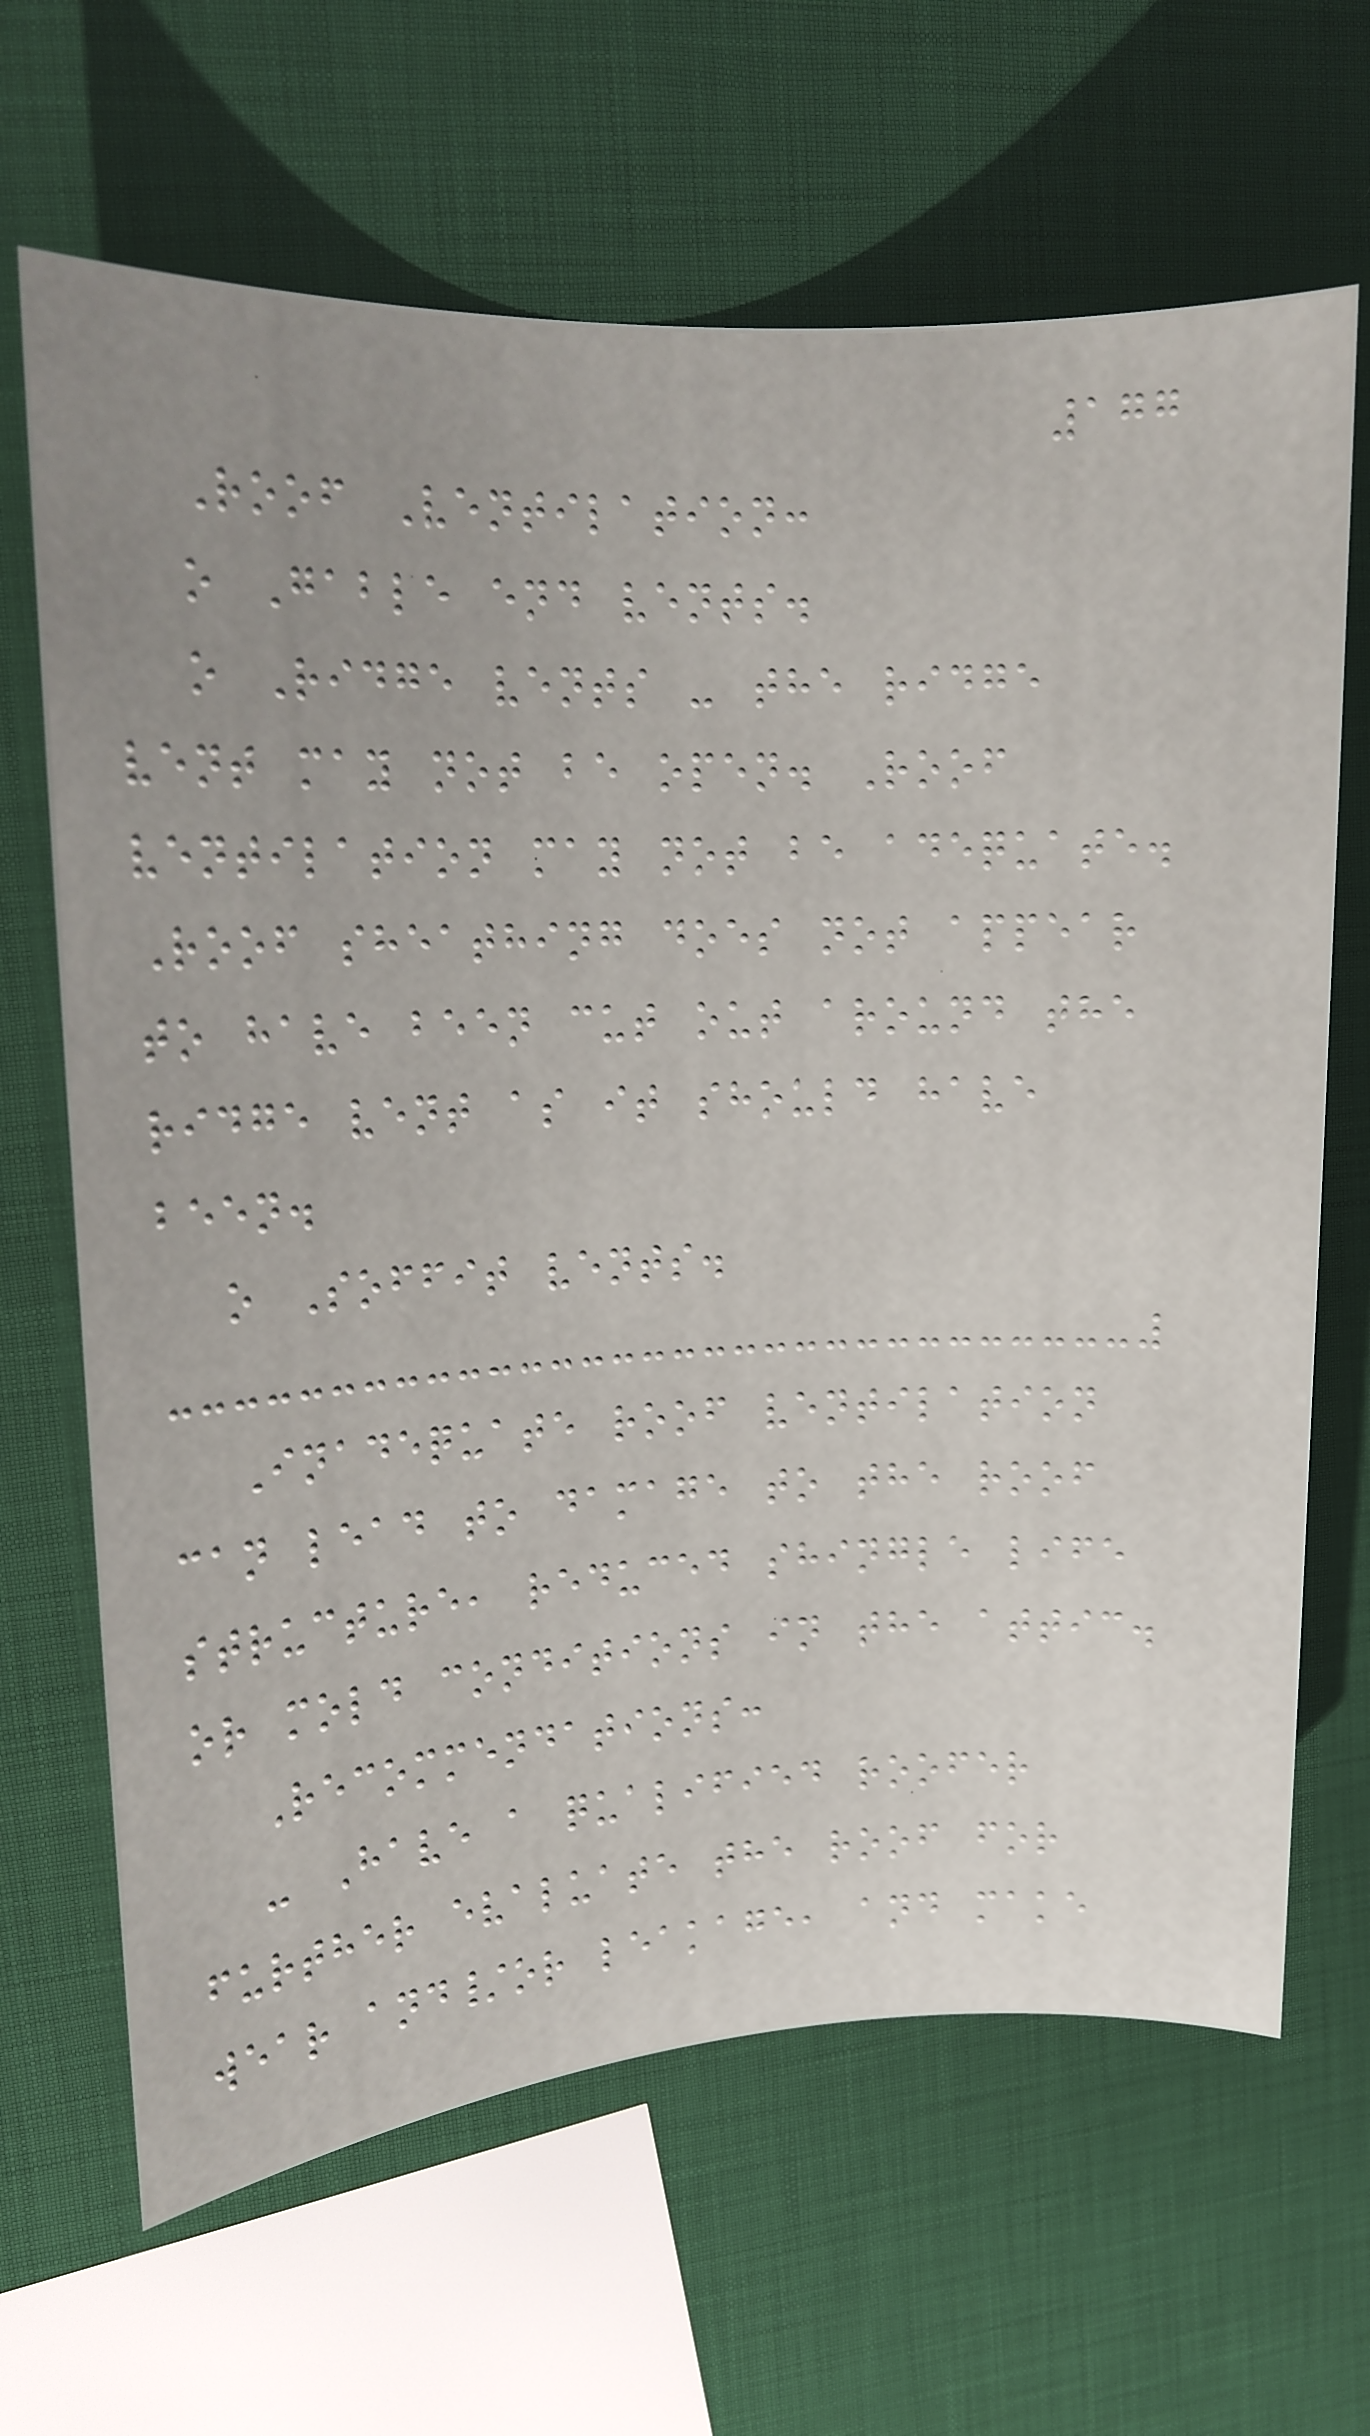177
Roof Ventilation:
o Gable end vents.
o Ridge vents - the ridge
vent may not be open. Roof
ventilation may not be adequate.
Roof sheathing does not appear
to have been cut out around the
ridge vent as it should have
been.
o Soffit vents.
Inadequate roof ventilation
can lead to damage to the roof
structure, reduced shingle life
or mold conditions in the attic.
Recommendations:
- Have a qualified roofer
further evaluate the roof for
wear and/or leakage, and make
